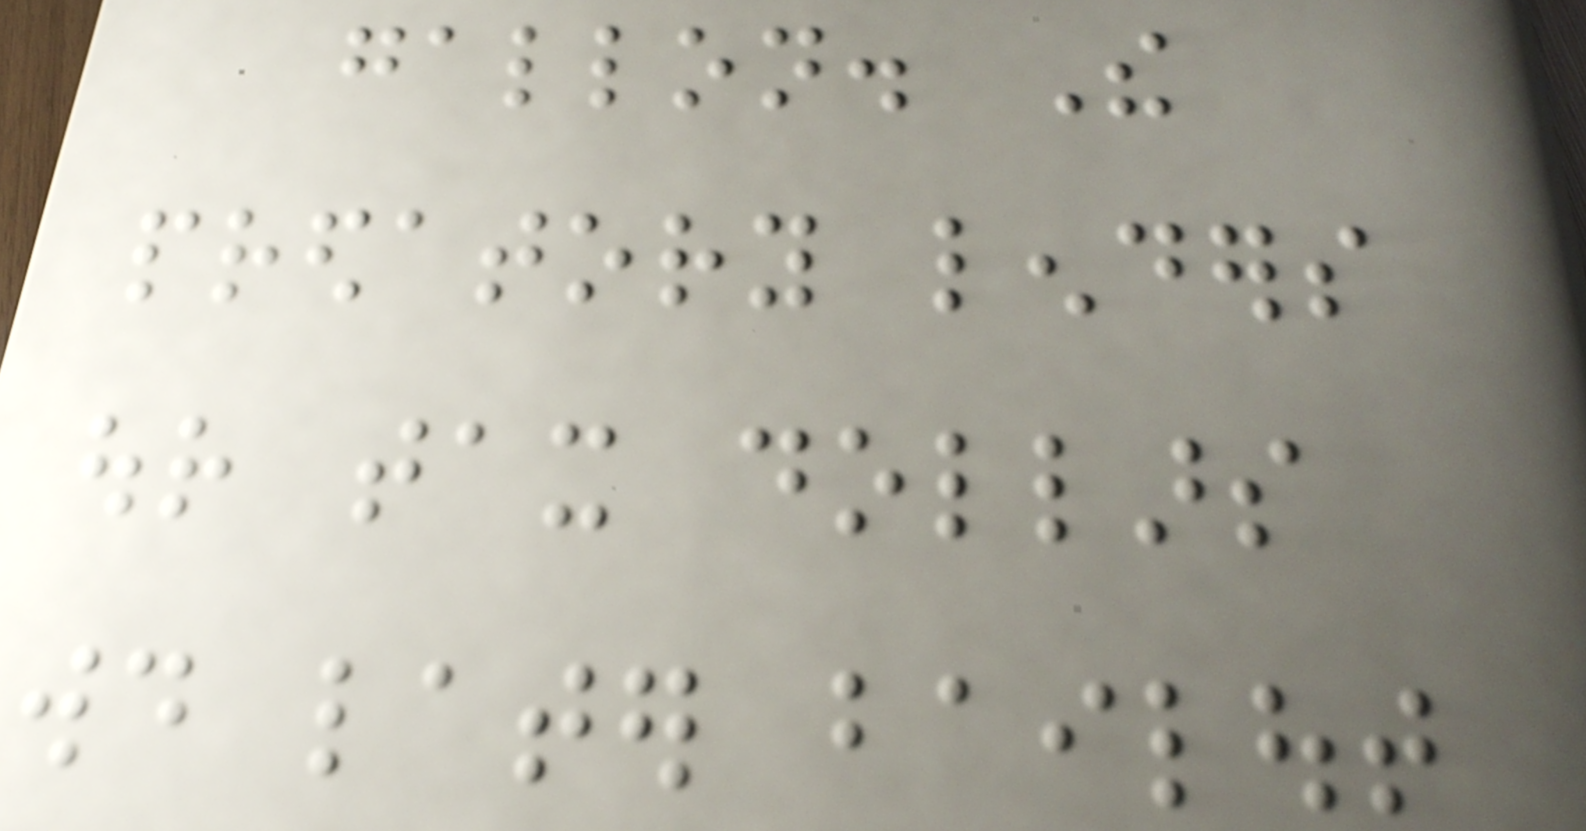gallon. The
predatory lenders
our tax dollars
would later bailout
